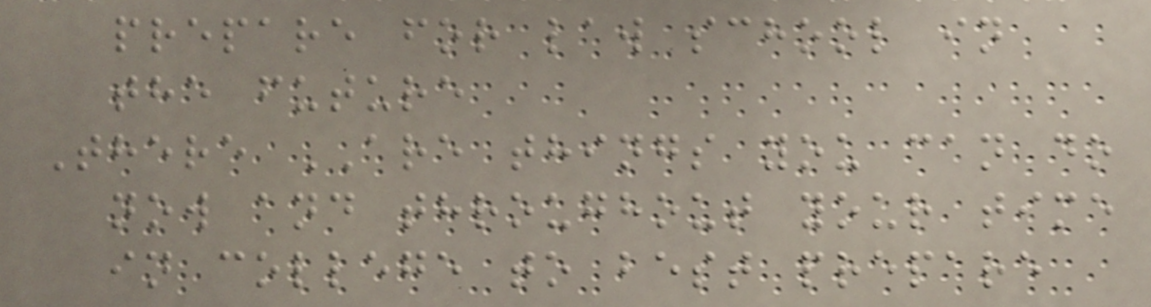prepare for law school in
the future
There ARE things you can do
now and throughout your time
in college to best prepare
